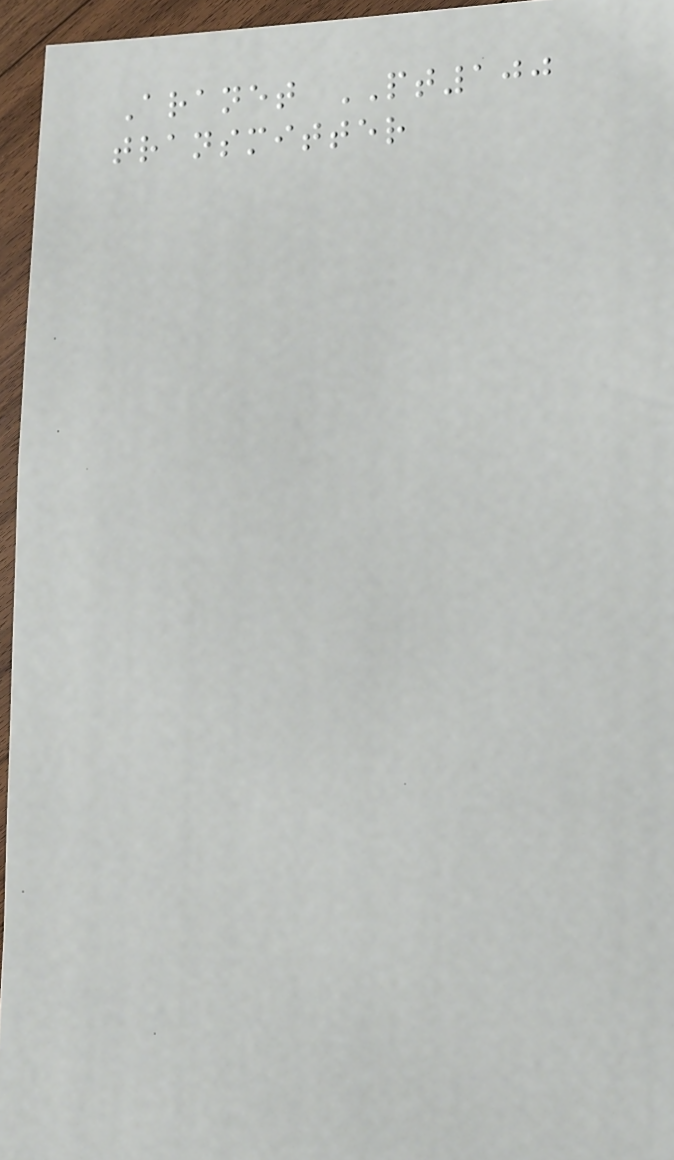Aranet PT100
transmitter
